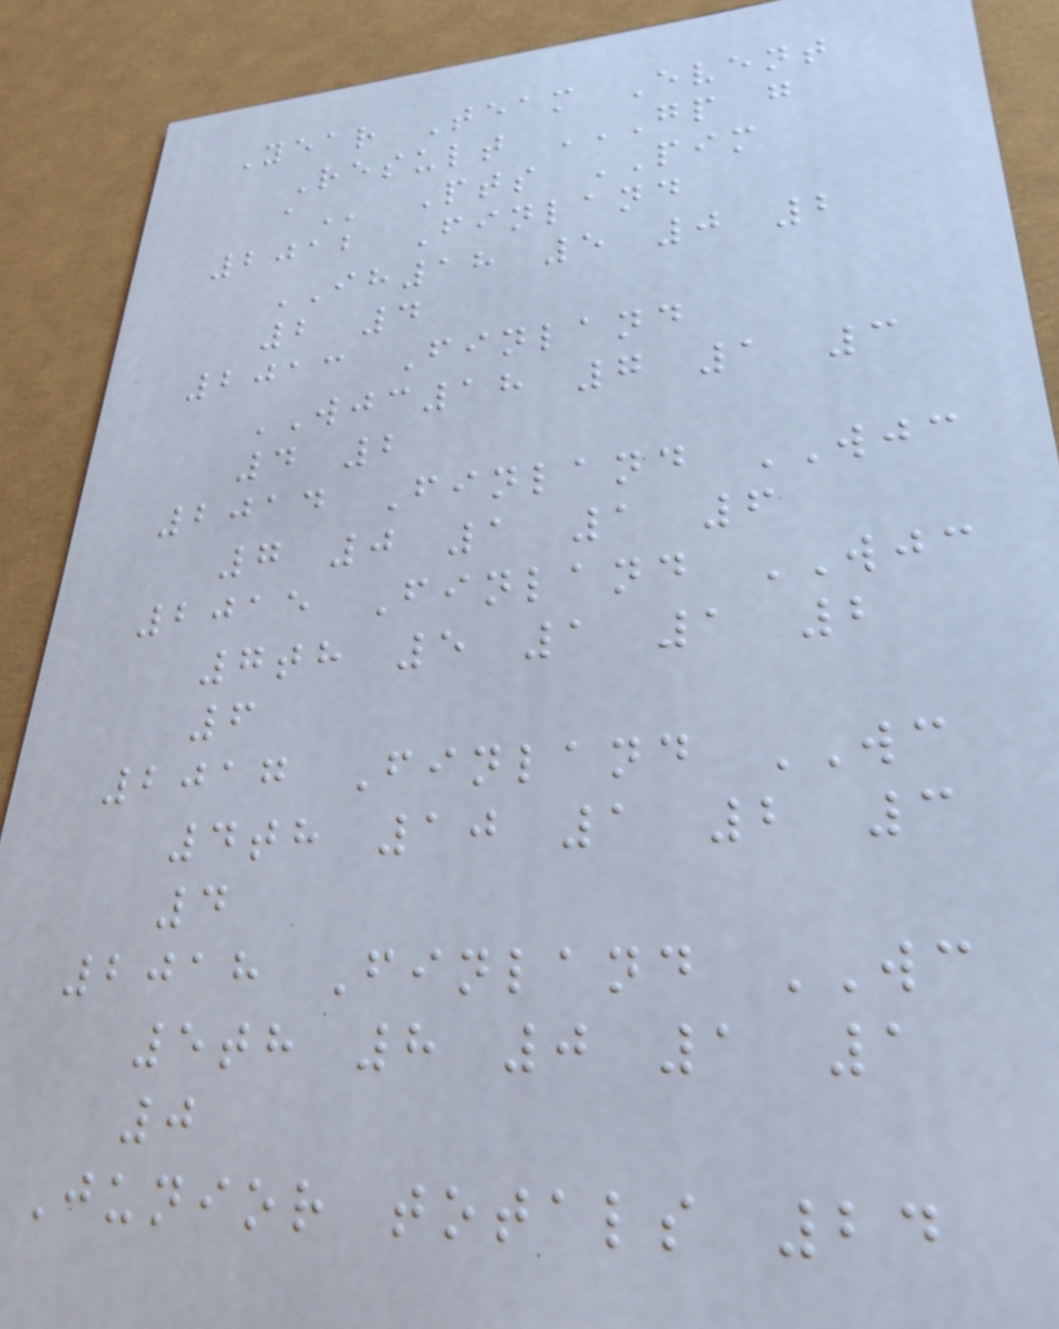Year Team Event
Result GP G
A Pts PIM
2012 Finland
IH18 5 0 2
2 4
2013 Finland
WJC18 7 1 3
4 2
2014 Finland WJC
7 0 1 1 6
2015 Finland WJC
7th 5 1 1 2
6
2017 Finland WC
4th 10 1 2 3
4
2018 Finland WC
5th 8 0 1 1
0
Junior totals 24
